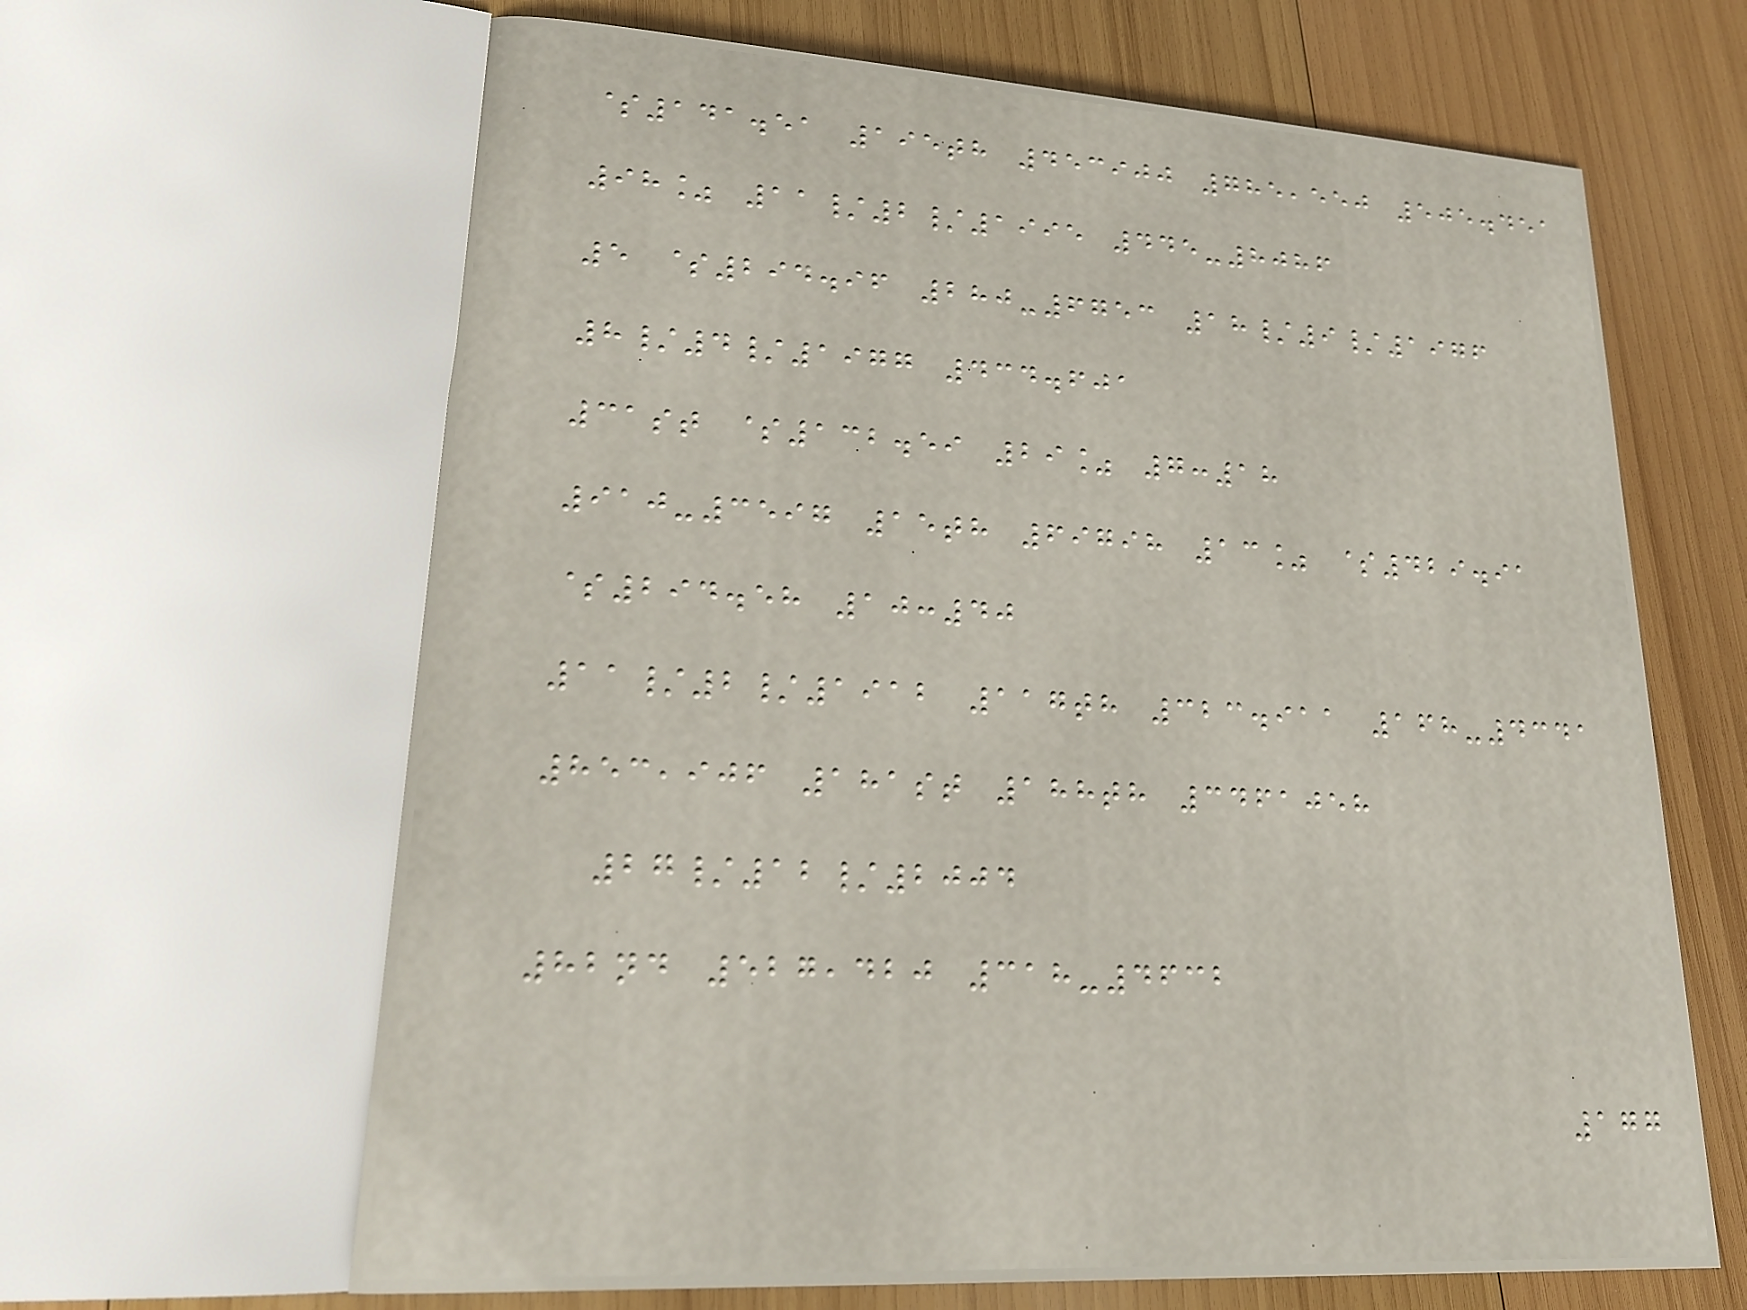$141.51 195th 453900 785,550 505.451
98% 11/2/1995 445-8086
5 $294.96 280-6753 18/9/1976
8/4/1977 434.601
31st $132.59 29% 7:18
910-3597 15th 69798 13% $429.91
$294.58 10:40
11/2/1912 117th 323.911 168-4341
853,906 181st 188th 3461058
27/12/2004
82nd 527,420 318-4632
177
